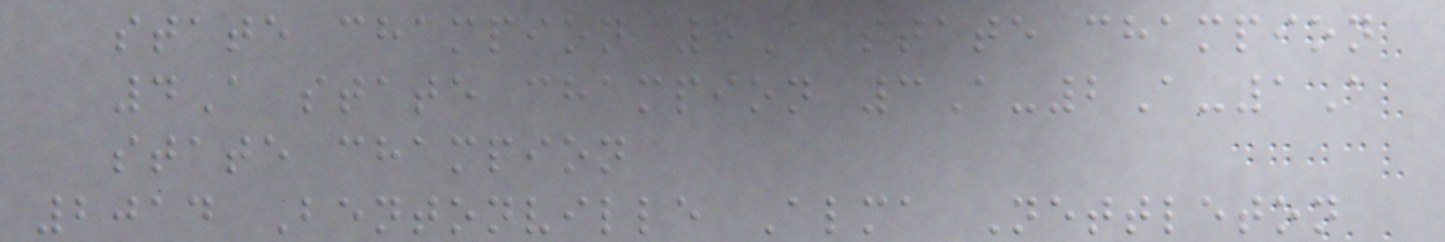state champion 5A state champion
4A state champion 3A-2A-1A
state champion
2014 Bentonville Alma Nettleton
